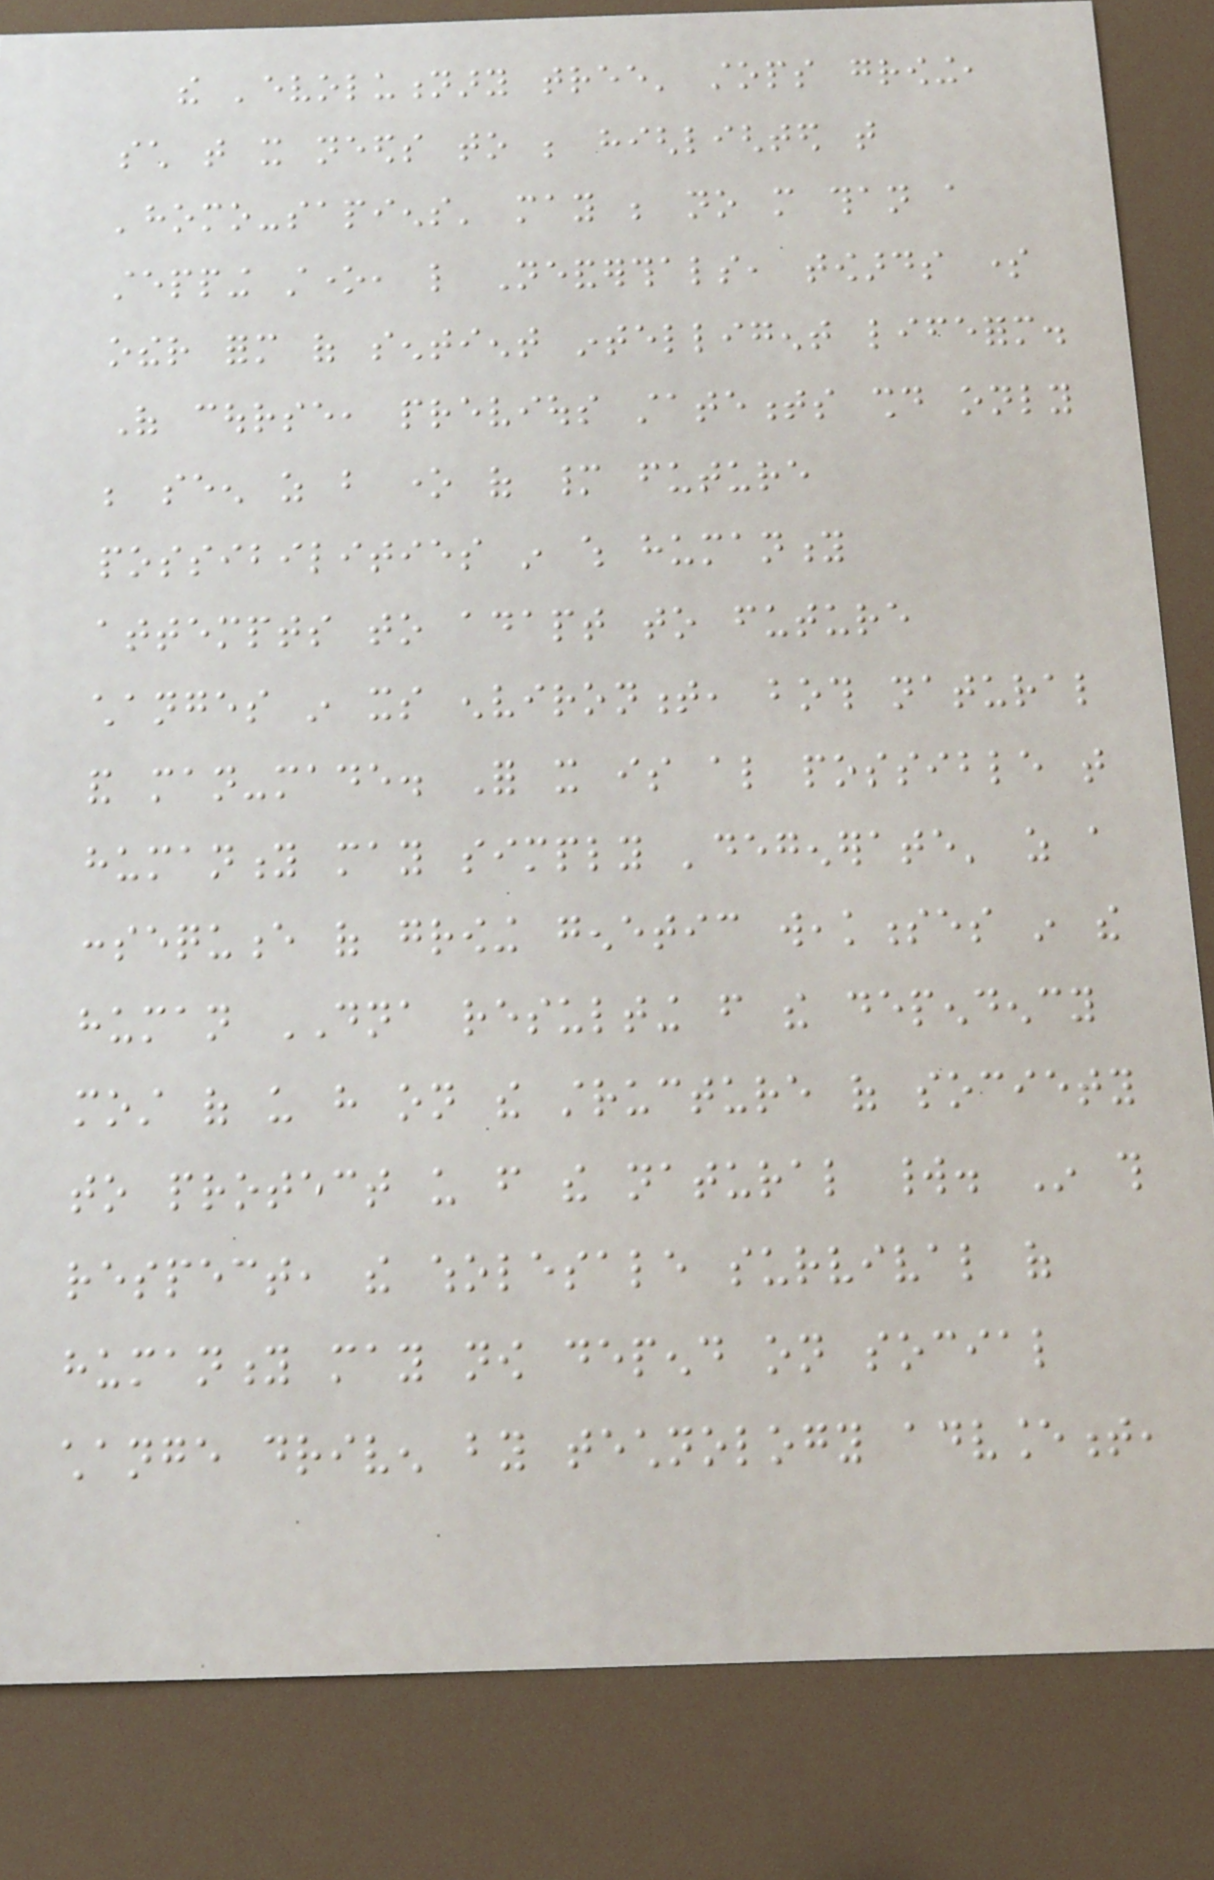the 'evolutionary tree' stops growing,
such that it needs to be highlighted that
'homo-sapiens' may be no more than a
stepping stone, like Neanderthals, towards some
other form of sentient intelligent lifeform.
Of course, previous statements should only
be seen as but one of many future
possibilities in which humanity
attempts to adapt to future
changes in its environment, both natural
and man-made. For it is also possible that
humanity may simply 'degenerate' as a
consequence of growing genetic weaknesses in the
human DNA resulting from the dependency
most of us have on the structure of society
to protect us from the natural world. In this
respect, the wholesale survival of
humanity may now depend on social
change driven by technology advancement,
